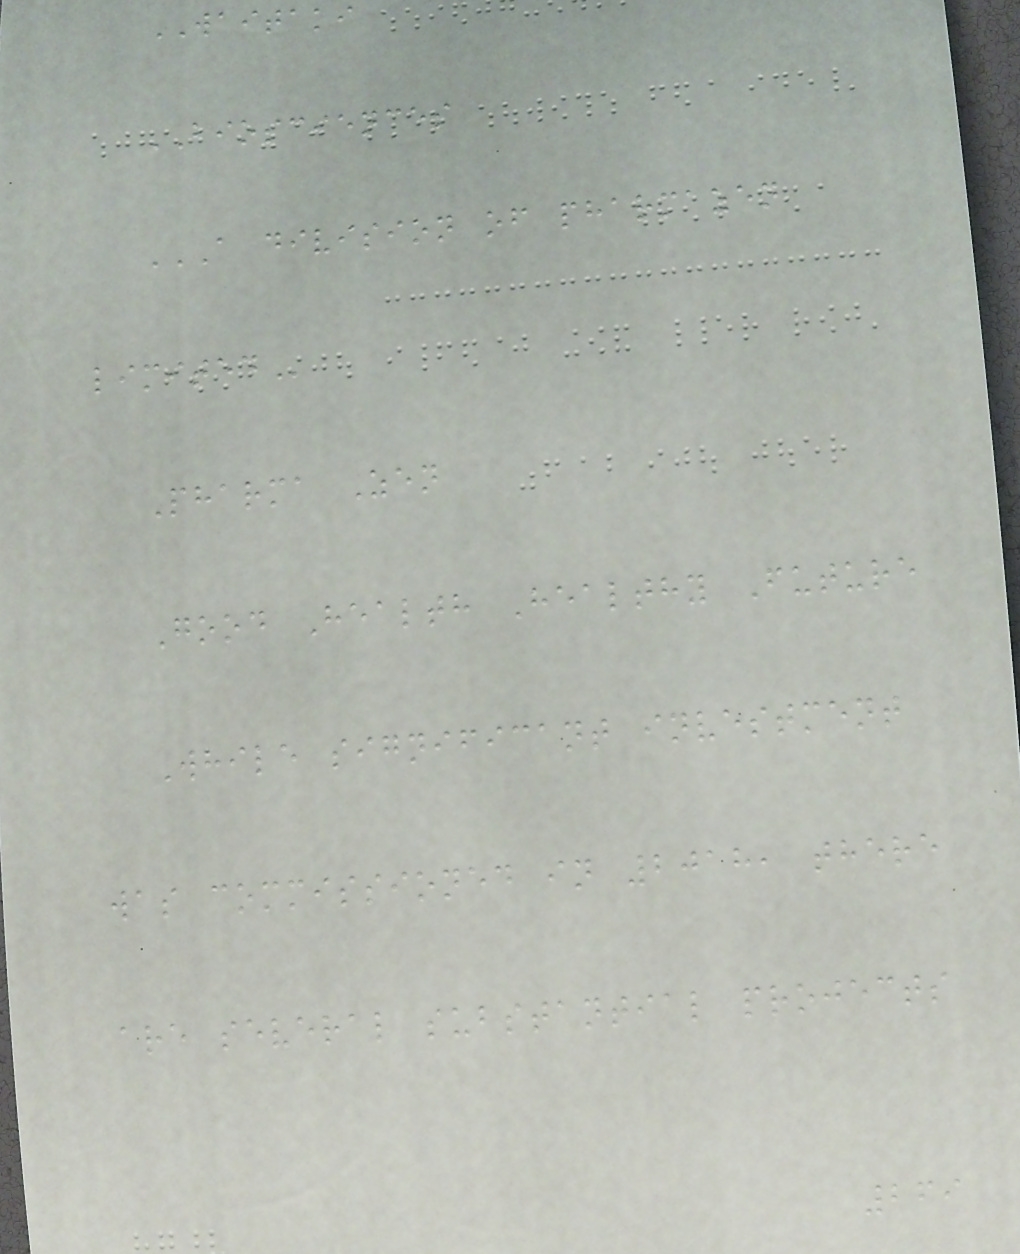WAITAKI
BIOSCIENCES
A DIVISION OF PHARMAZEN
LIMITED
Pharma Zen
Good Health Healthy Future
While significant investment
was commissioned in 2018, there
are several substantial projects
269
